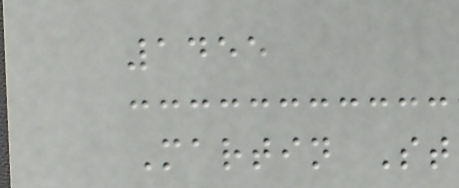1455
Martin St
